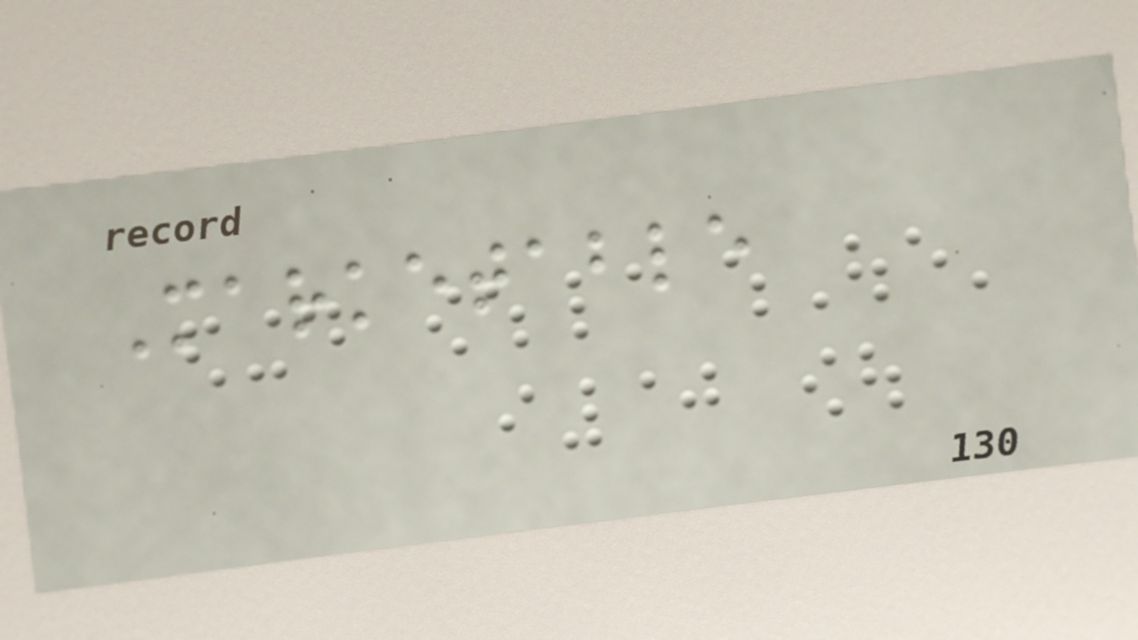Marketable
